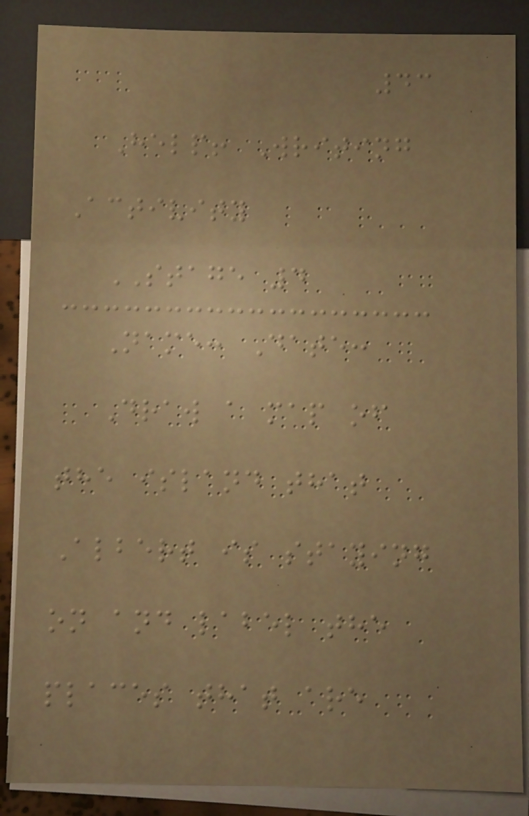43
Help! Writing
Activity
STAGE 4
Name: Date:
Draw a map of
the island that
Albert is staying
on and label the
places that are
